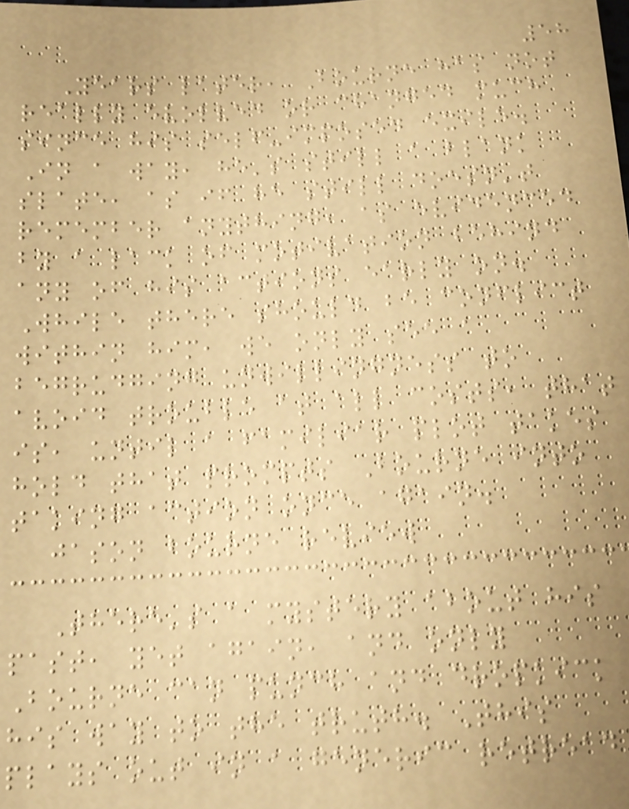58
Years later, Bourne has not
really evolved or changed much
since his self-imposed exile.
In a way, he's still a blank
slate, as if he still doesn't
remember anything, as evidenced
by a lack of motivation behind
any of his actions early on.
While there should be conflict
within him, we only see a
begrudging unwillingness to
avoid trouble at all costs, that
is, until a familiar plot takes
hold that prompts Bourne into
taking action once again.
jason bourne review
There's a mystery about his
past, yet again, and only
Bourne can punch and dropkick
his way to the truth. This
plays out in a generic retread
